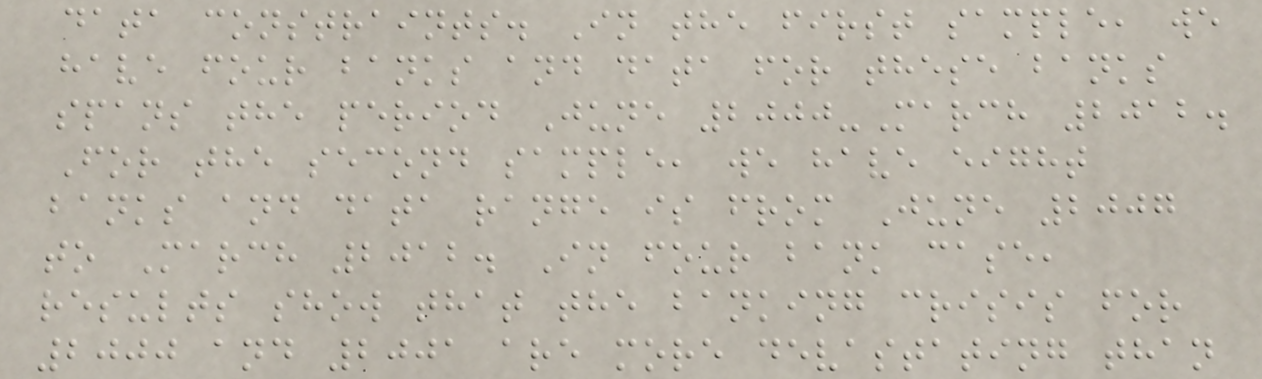data constraints. In the first sample, we
have four banks and data for these banks
spans the period June 2000-March 2012.
For the second sample, we have eight
banks and data range is from June 2007
to March 2012. In four bank case,
results show that the banking crisis for
2000 and 2001 are more devastating than
